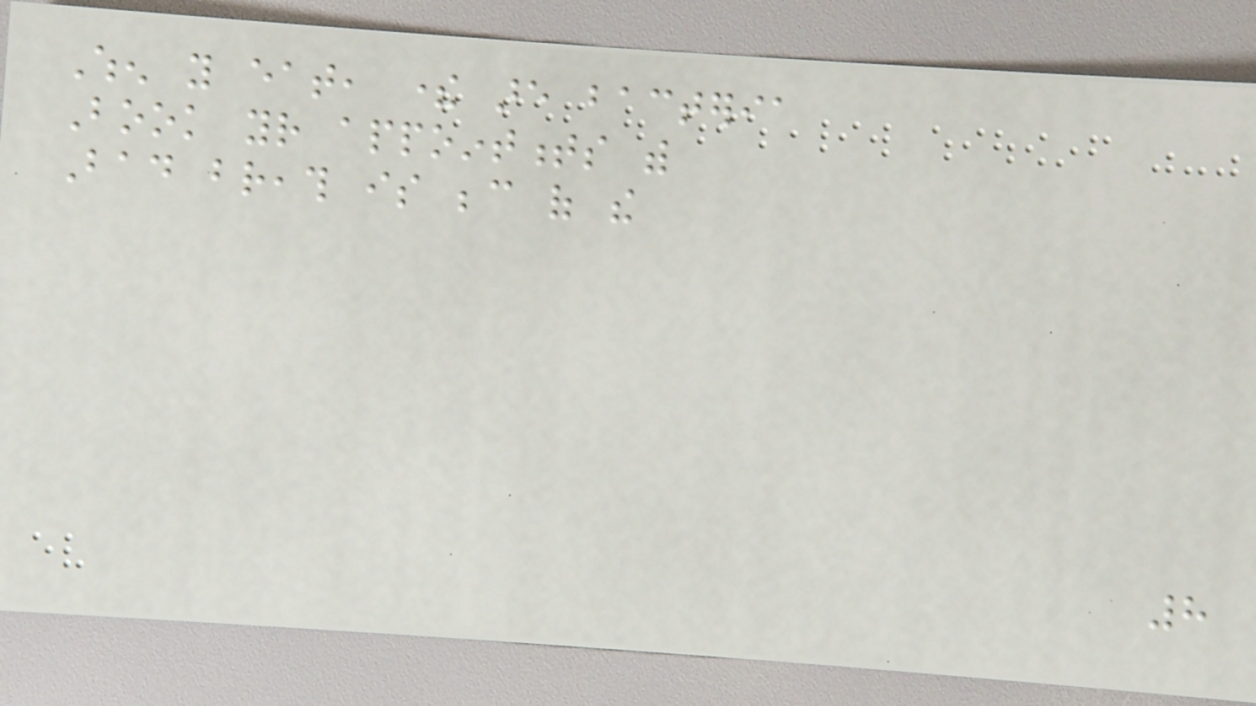When you eat, there are bacteria
Book your appointments with
Bad breath is because of the
8
